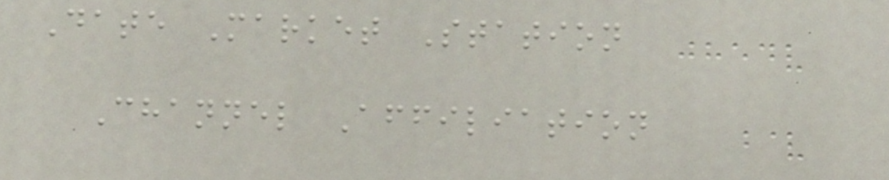Date Market Station
Channel Affiliation
